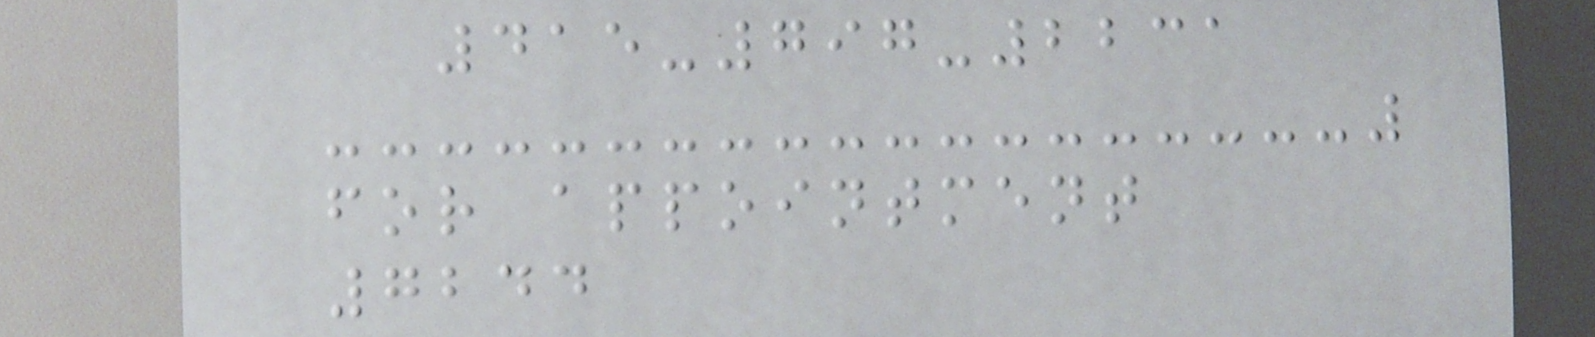415-797-2231
for appointment
7244
